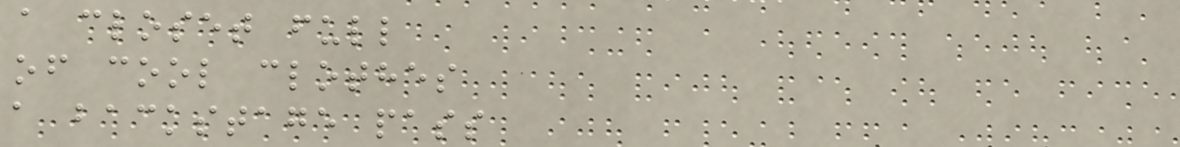a closet full
of cool clothes
a backstage pass
